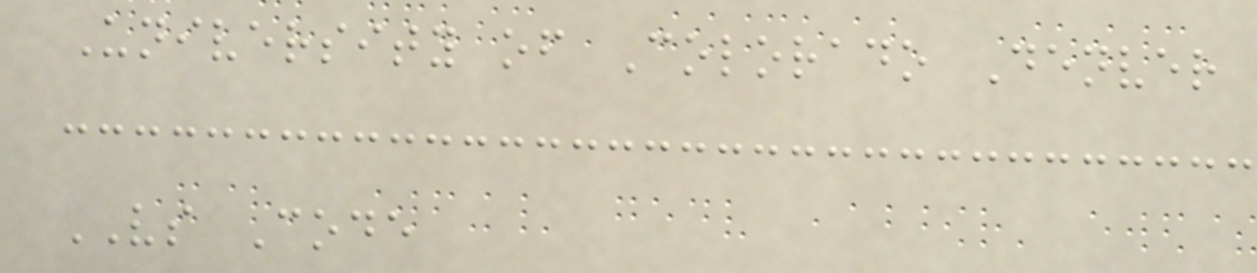University of Colorado Denver
VS Code
